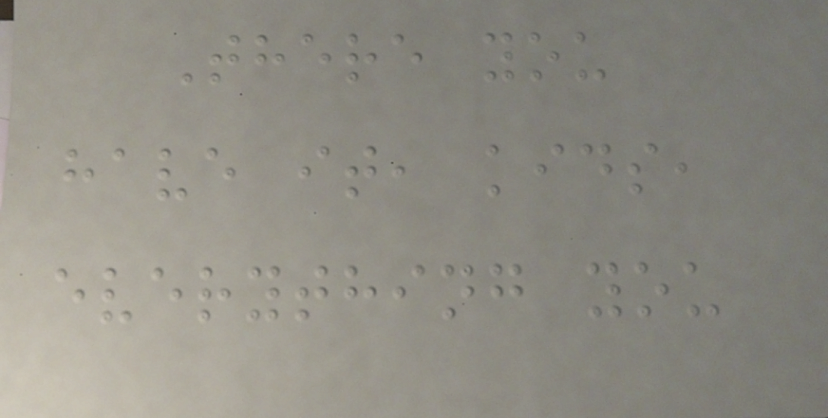There you
have it, kids,
everything you
